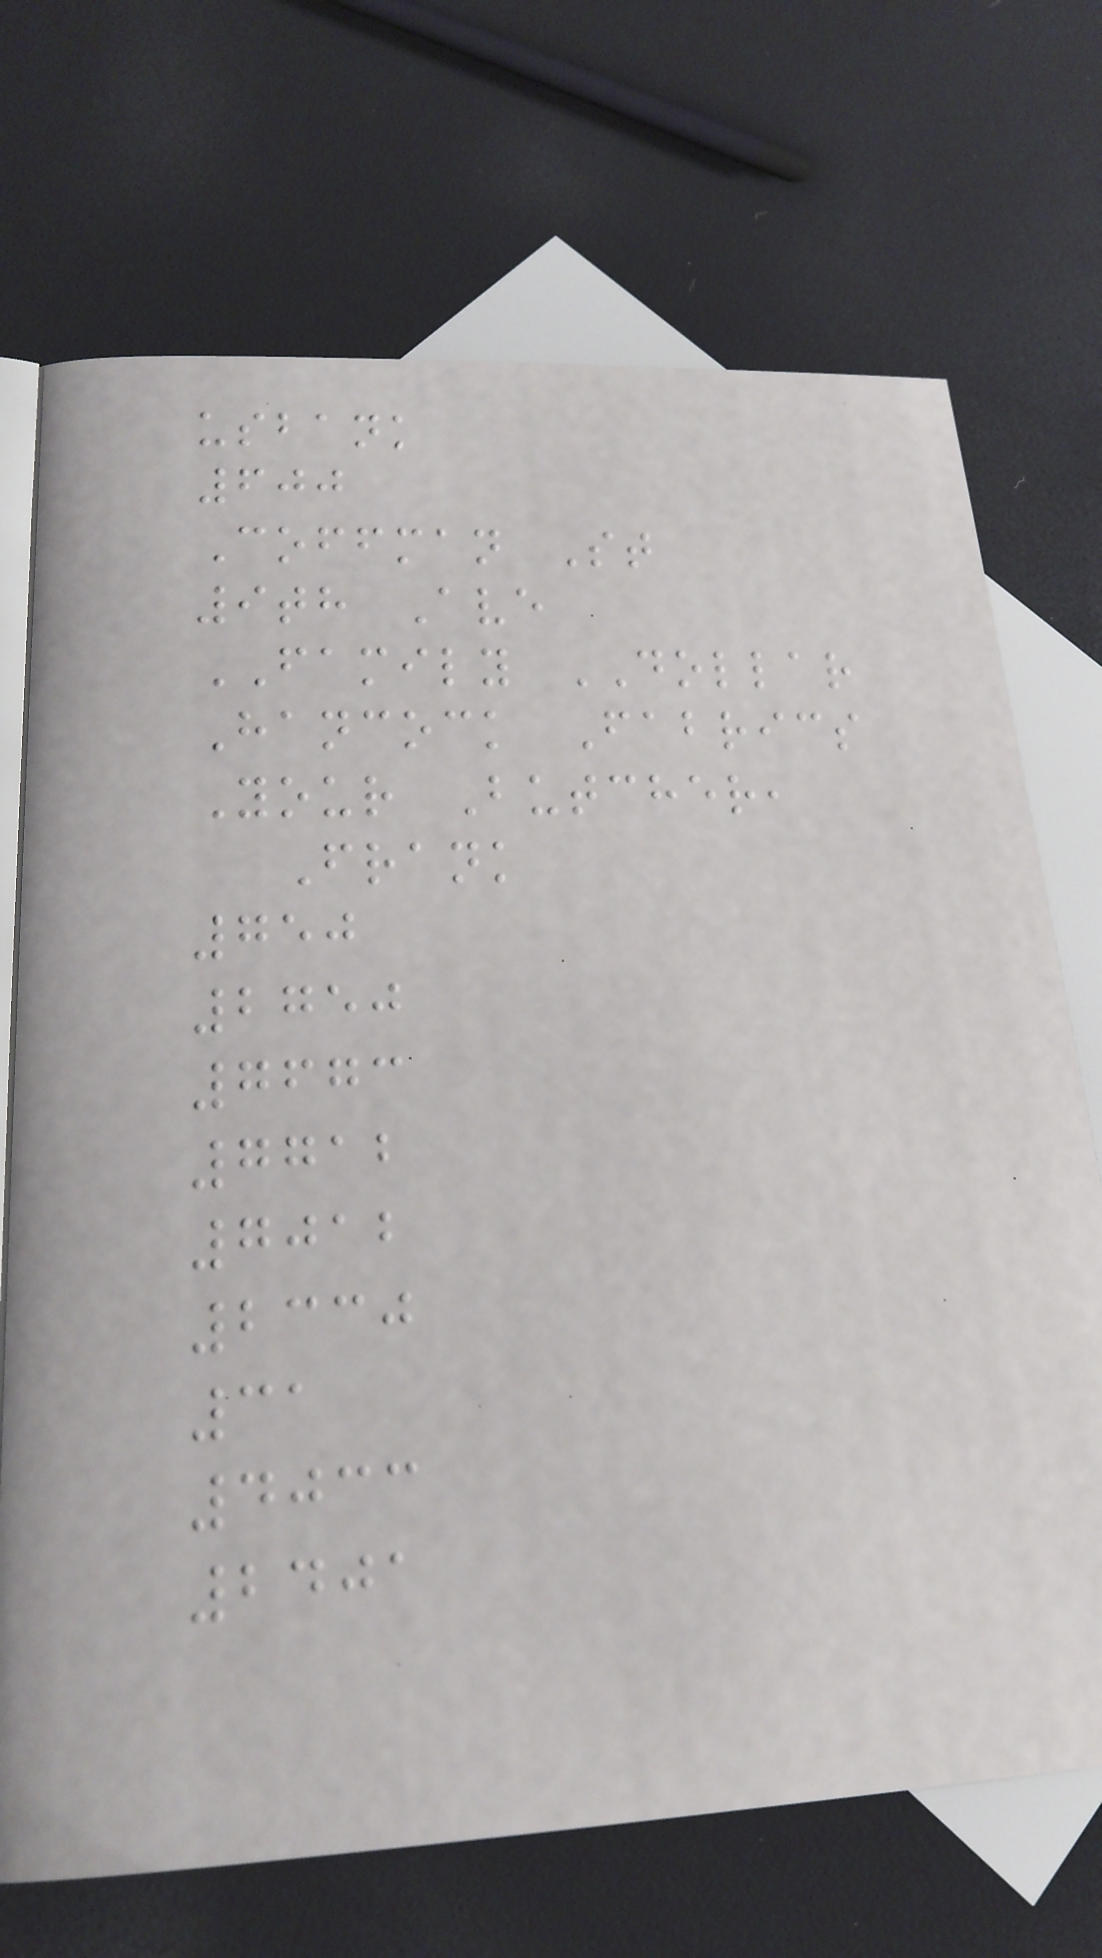usbank
600
Coffman St
9th Ave
FAMILY DOLLAR
Hancock Fabrics
Your Butcher,
Frank
750
2750
7673
7712
7012
2330
31
4033
2401
